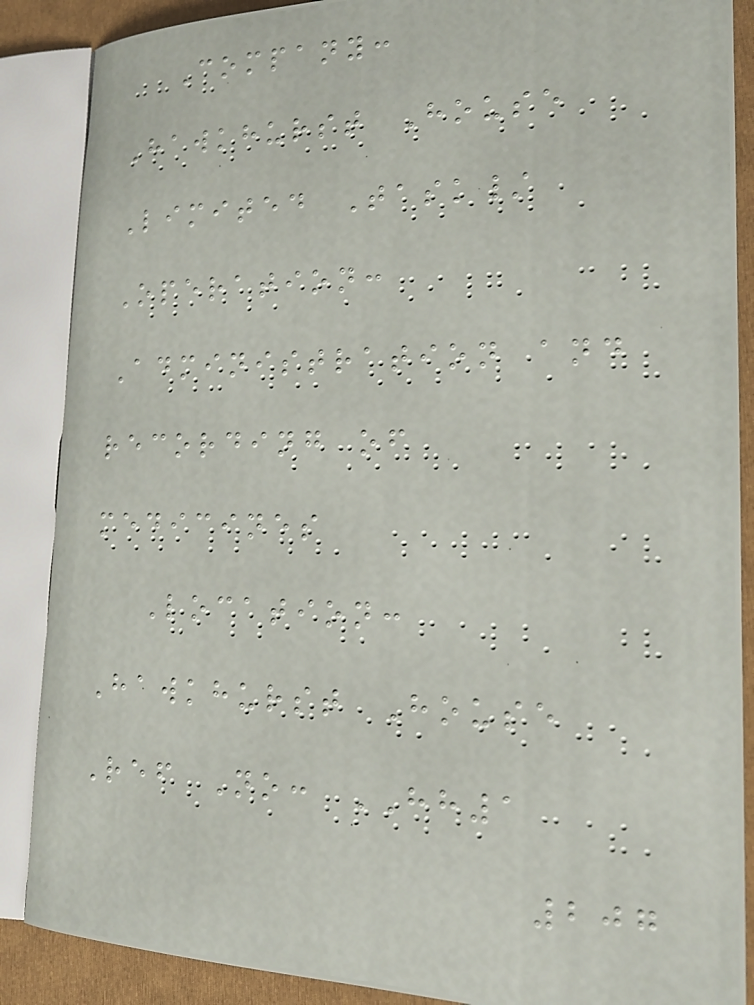Company:
Hawkhurst House
Limited Task/
Operation:
Administration and
recording of
medicines
Location:
Hawkhurst House
Ref No: HH1
207
